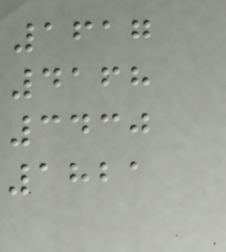1617
4168
3430
1821
